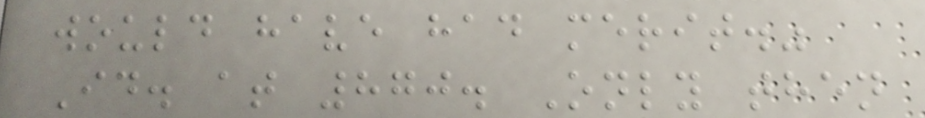would have had merit."
Id. at 870. Only then
